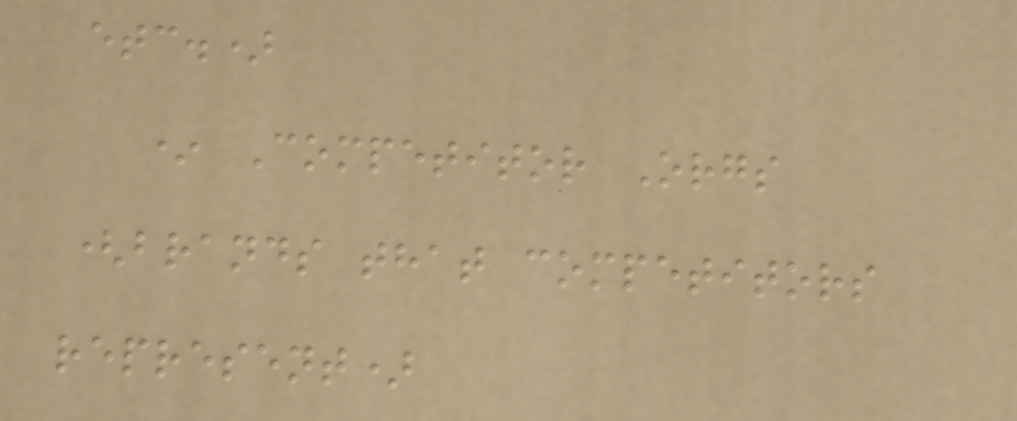etc.)
* Competitor Orgs
(brands that competitors
represent)
